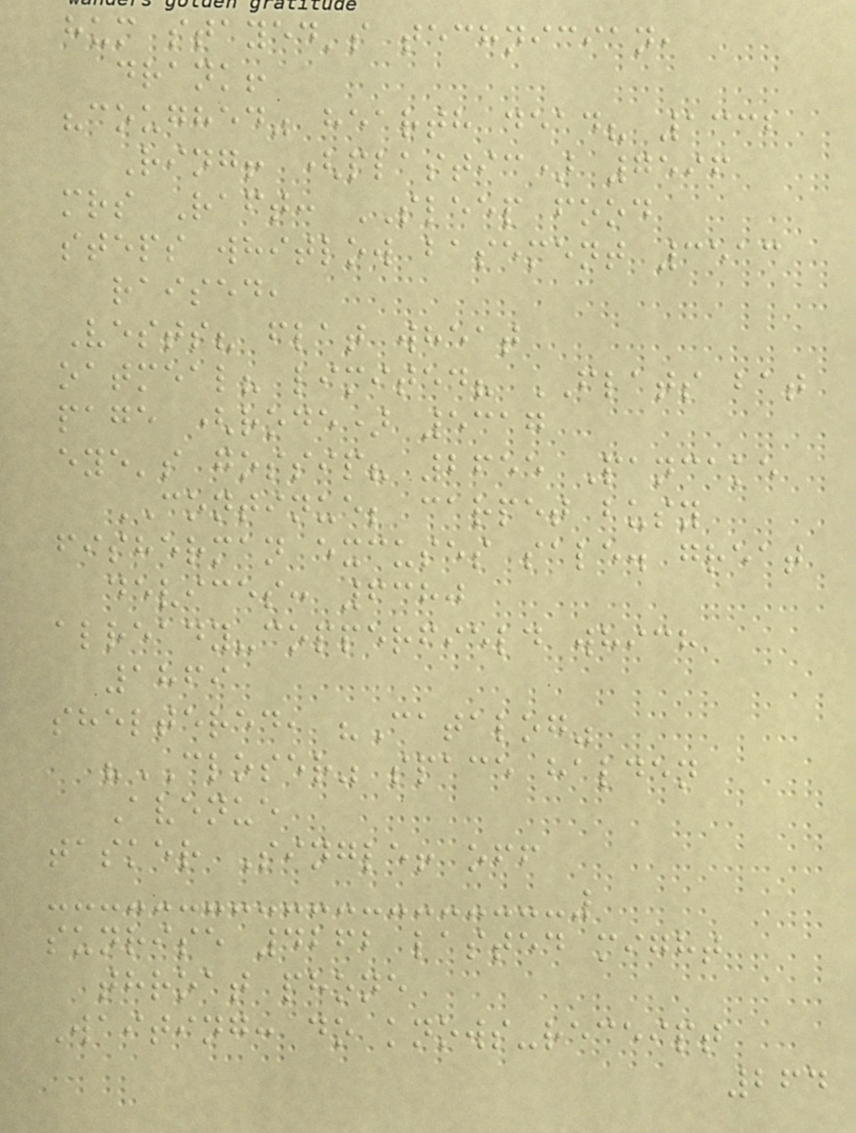hum stayed's technician,
drank!
"coughed" hearth dead? 1332
Ring! (plastic) 7596
mrs Raft: SLEEP food
steps whitlow basement 3513
raised,
Vests? flat wheat
oatmeal? limited? FLATS bat
page (rode) 5317
eye's gossip? 2655 Pancake
CONTINUE; carpet busy
fisherman excuses sale. great
devices: 6380
already-copperfield which
1869
sheltered, "Catalog"
"CLOSER" space halden
Avenue
tasker Single! off
sunrise 4262 lasted might
throat phone
Waiting: do knows-receipt
264
